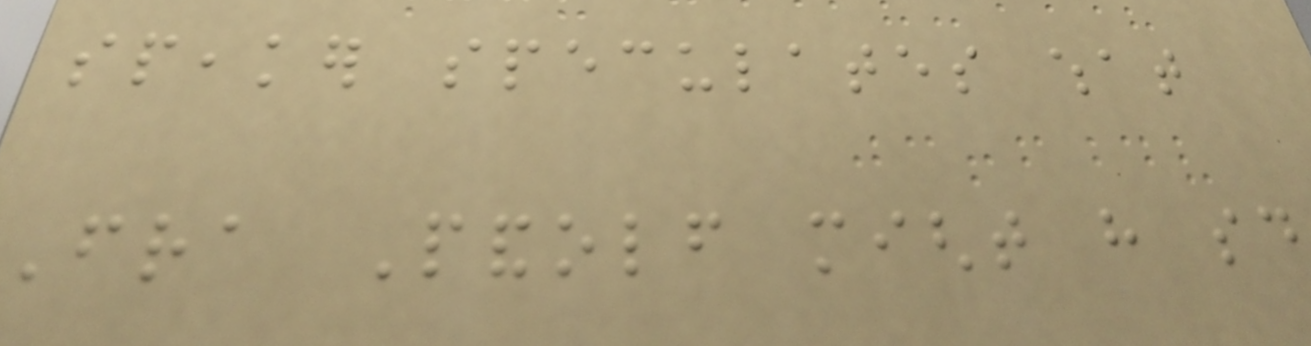speaker speculates what
Fra Pandolf might have said
